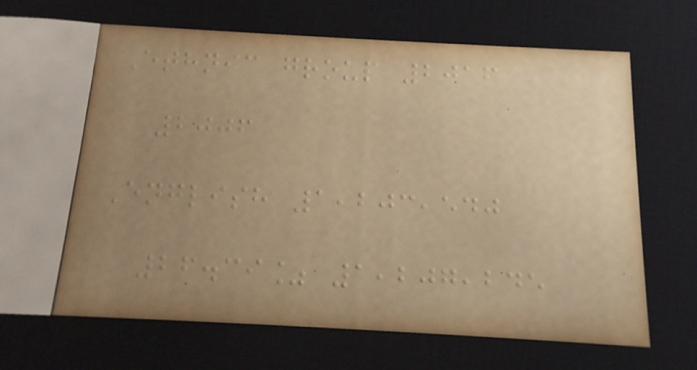Ethnic group 2016
2006
English 1,203,540
26.39% 1,207,245
